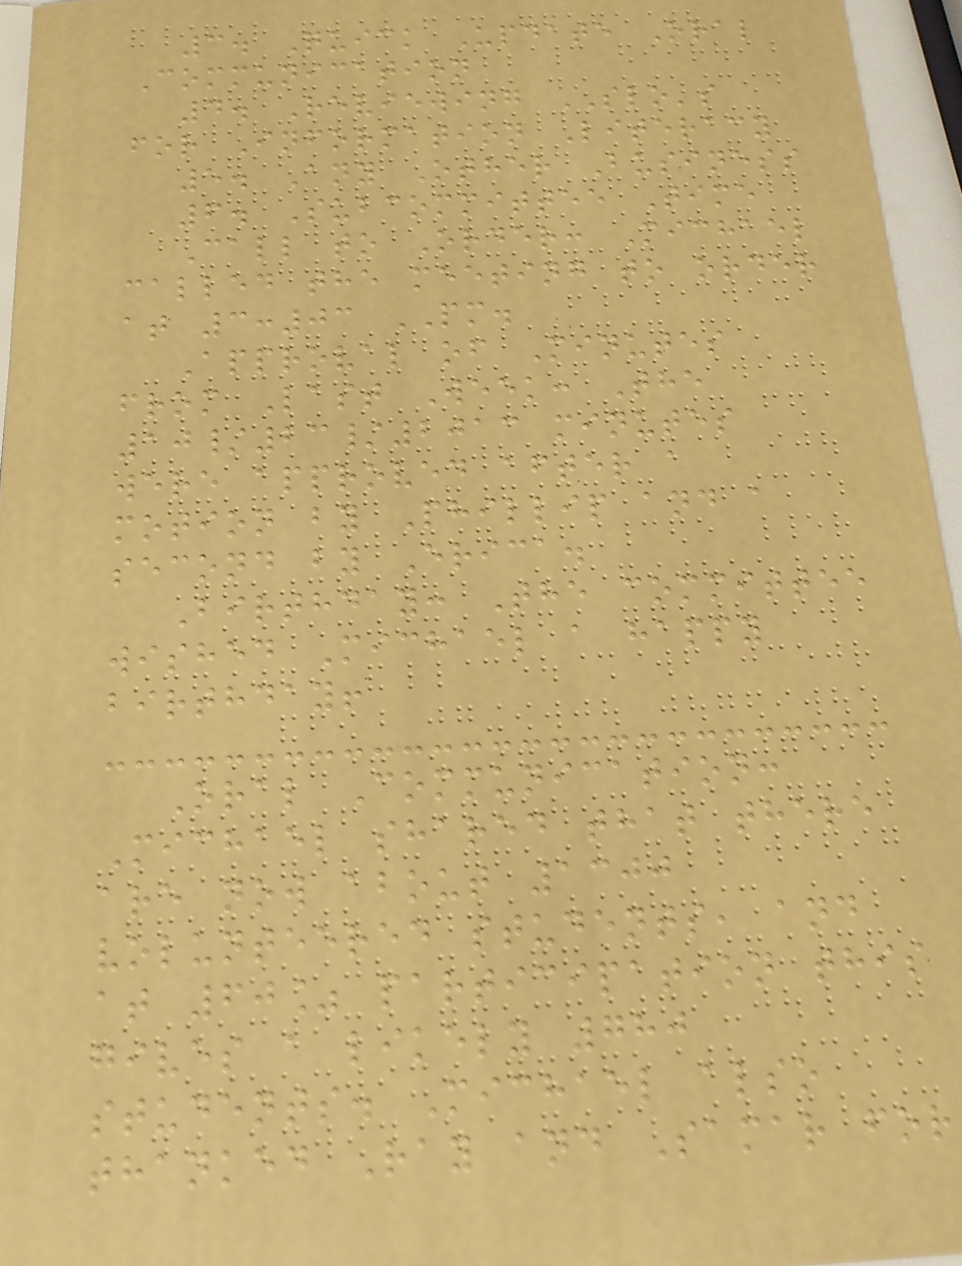3. Quick Update Oral
Communication
4. Reviewing SLO's
for Information Literacy
5. Any Other Business
6. Subcommittee Time
Call to Order: Michael
called the meeting to order
at 3:03 PM.
Approval of Minutes
from Last Week: The
10/23/2013 minutes
were approved after a
motion by Phillip and a
second by Erica.
Birthday: The committee
wished Michael a happy
birthday!
Oral Communication:
Michael shared that there
are now about 1300
volunteered students, and
at 60% participation this
gives a likely 780
students. Michael also
thanked Ray and Samar for
